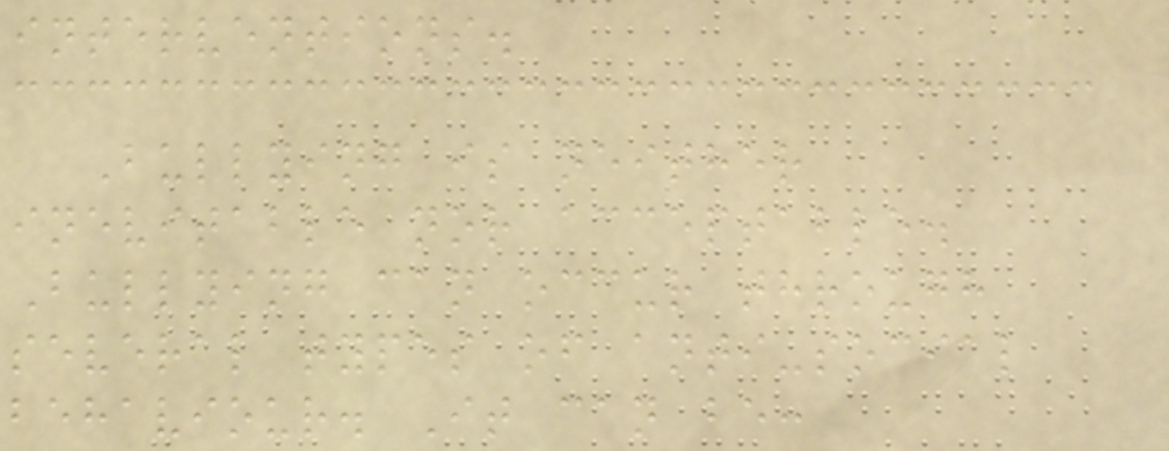interventions.
Bullying is neither
inevitable nor acceptable.
Bullying can occur through
several types of anti-social
behaviour. It can be:
